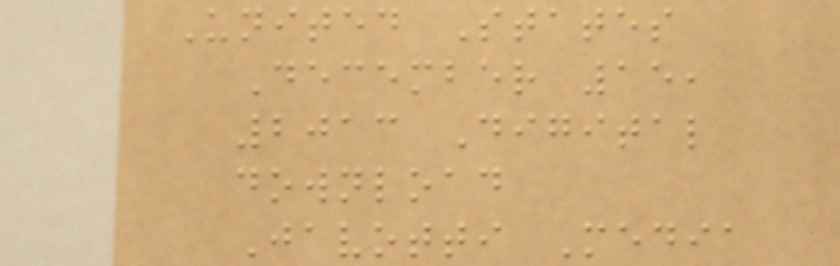United States
December 15,
2013 Digital
download
Javotti Media
